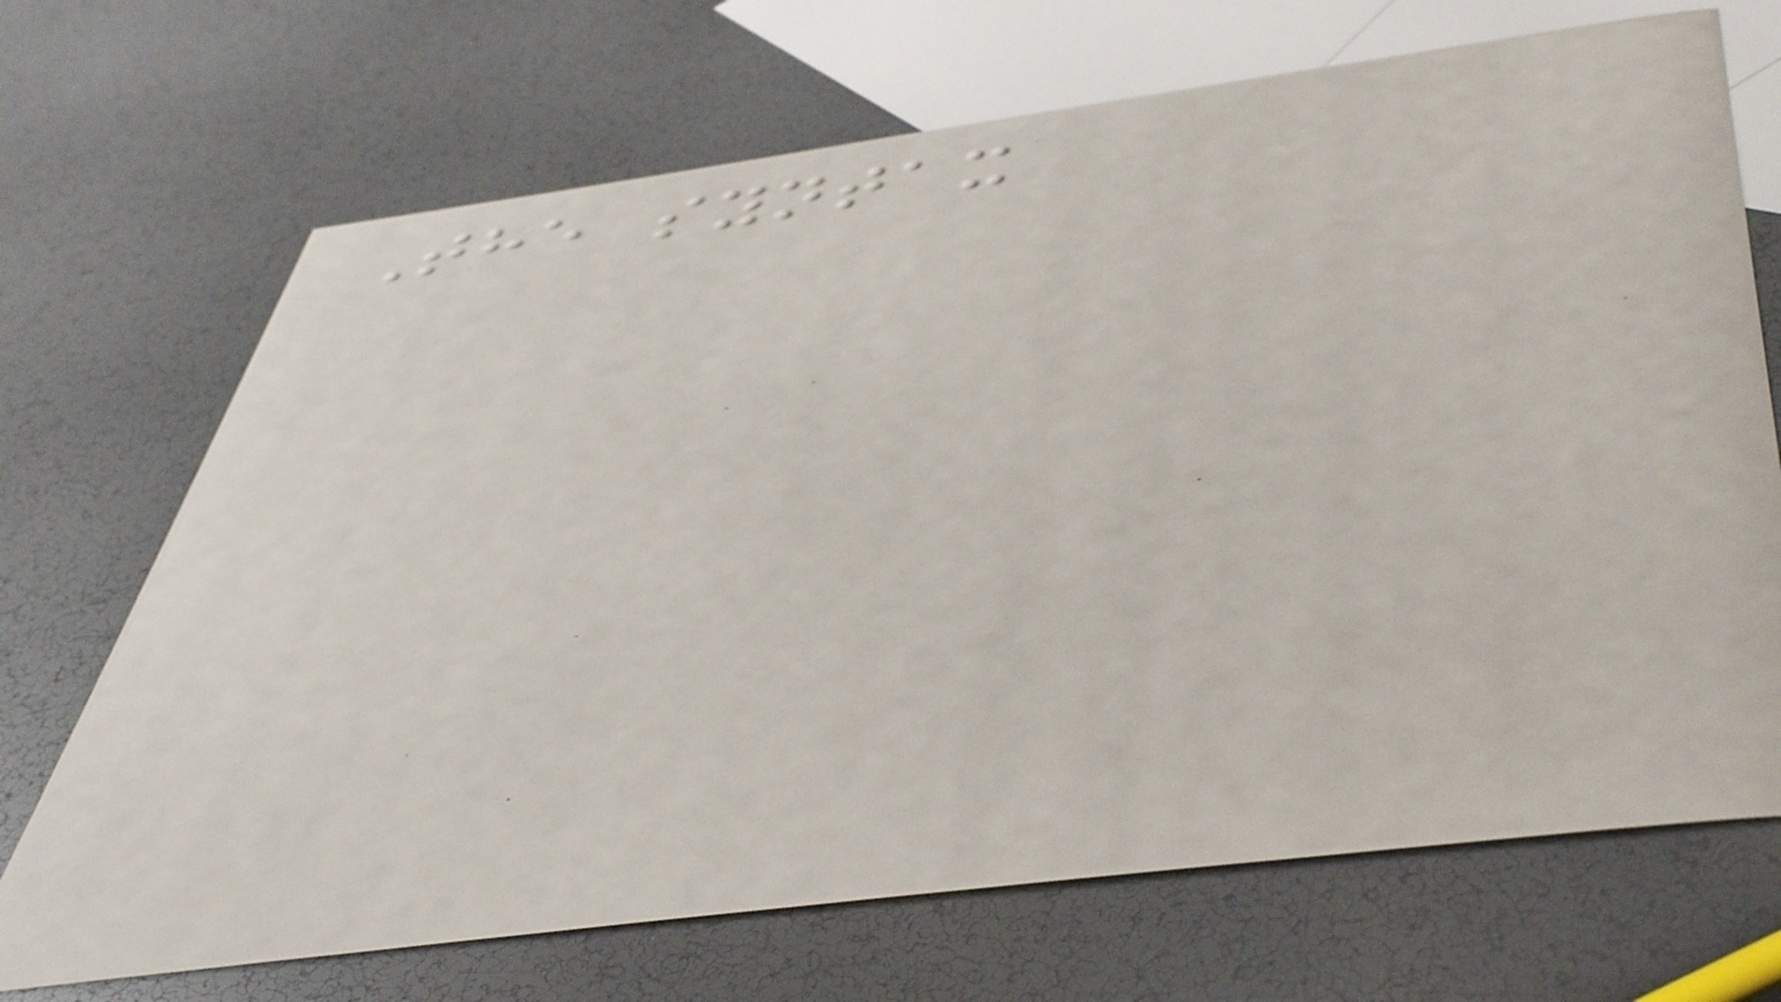The syntax
